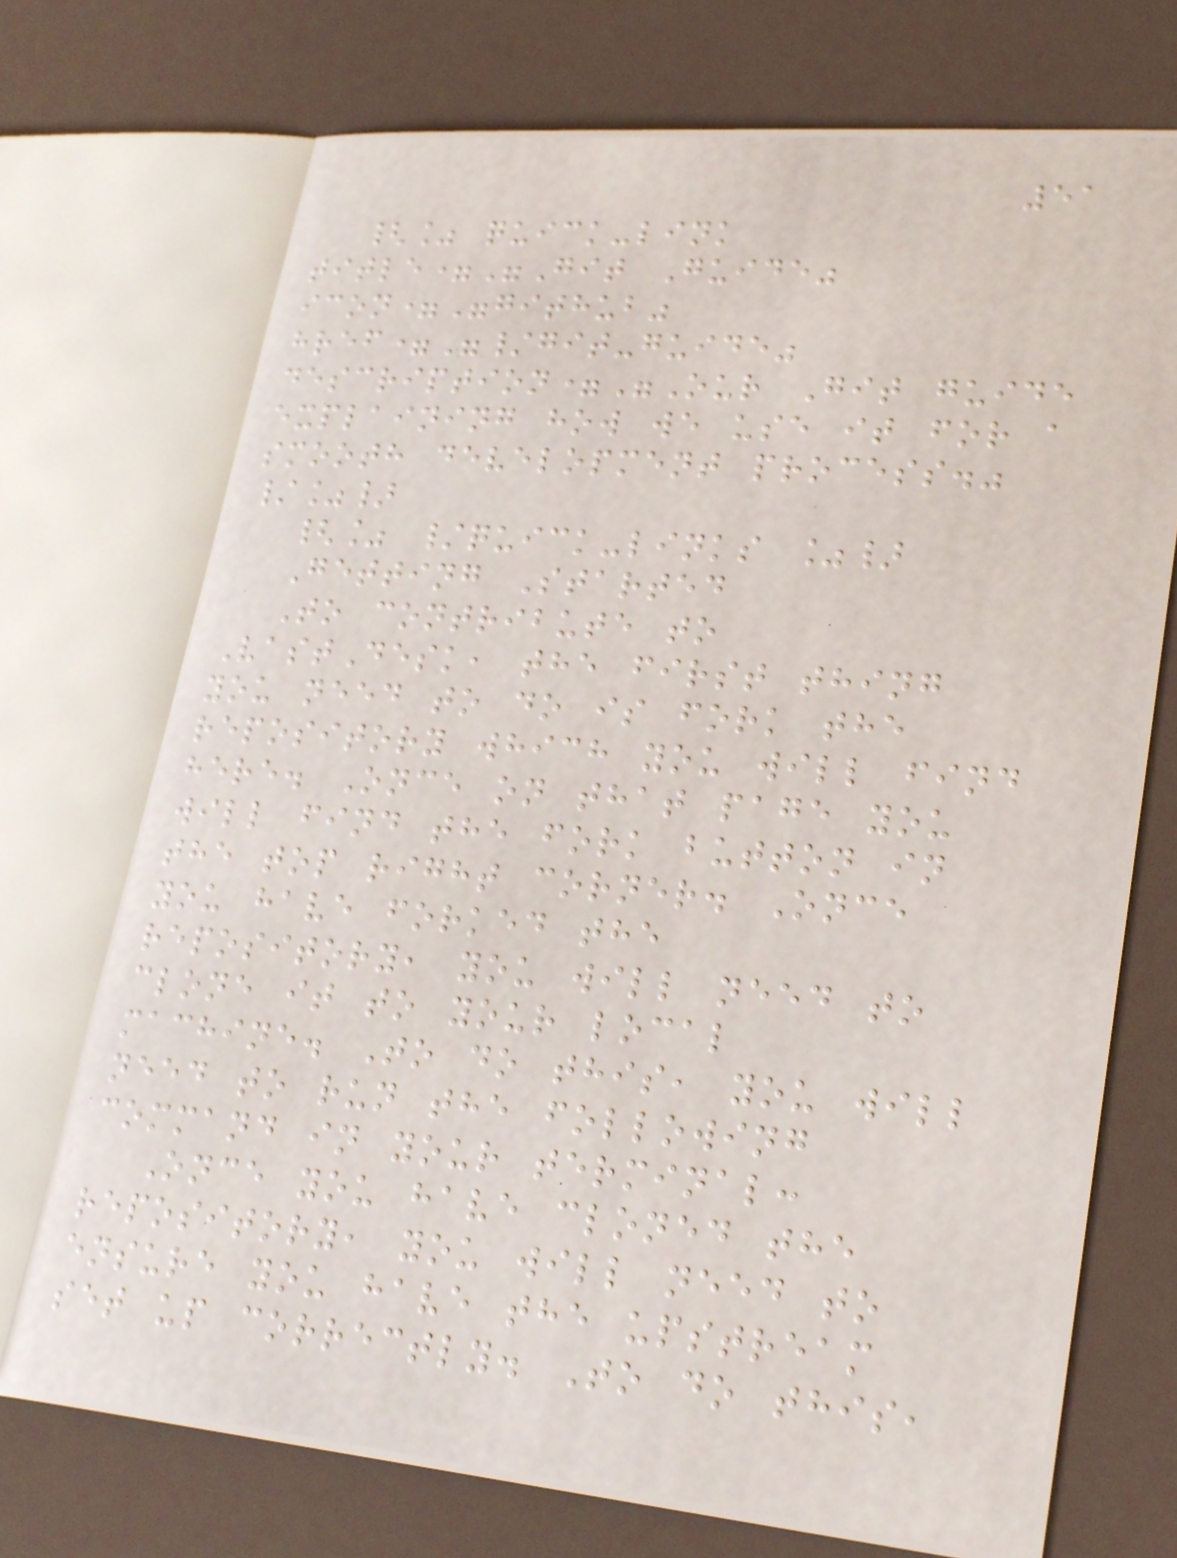51
{% quick-link
title="Git Guide"
icon="github"
href="/git-guide"
description="Our Git guide
explaining how we use it for a
smooth development process."
/%}
{% /quick-links %}
Getting Started
To contribute to
VastDesk, the first thing
you need to do is fork the
repository which you will find
here. Once on that page you
will find the fork button in
the top right corner. Once
you have forked the
repository, you will need to
clone it to your local
machine. To do this, you will
need to run the following
command in your terminal:
Once you have cloned the
repository, you will need to
ensure you have the upstream
set up correctly. To do this,
